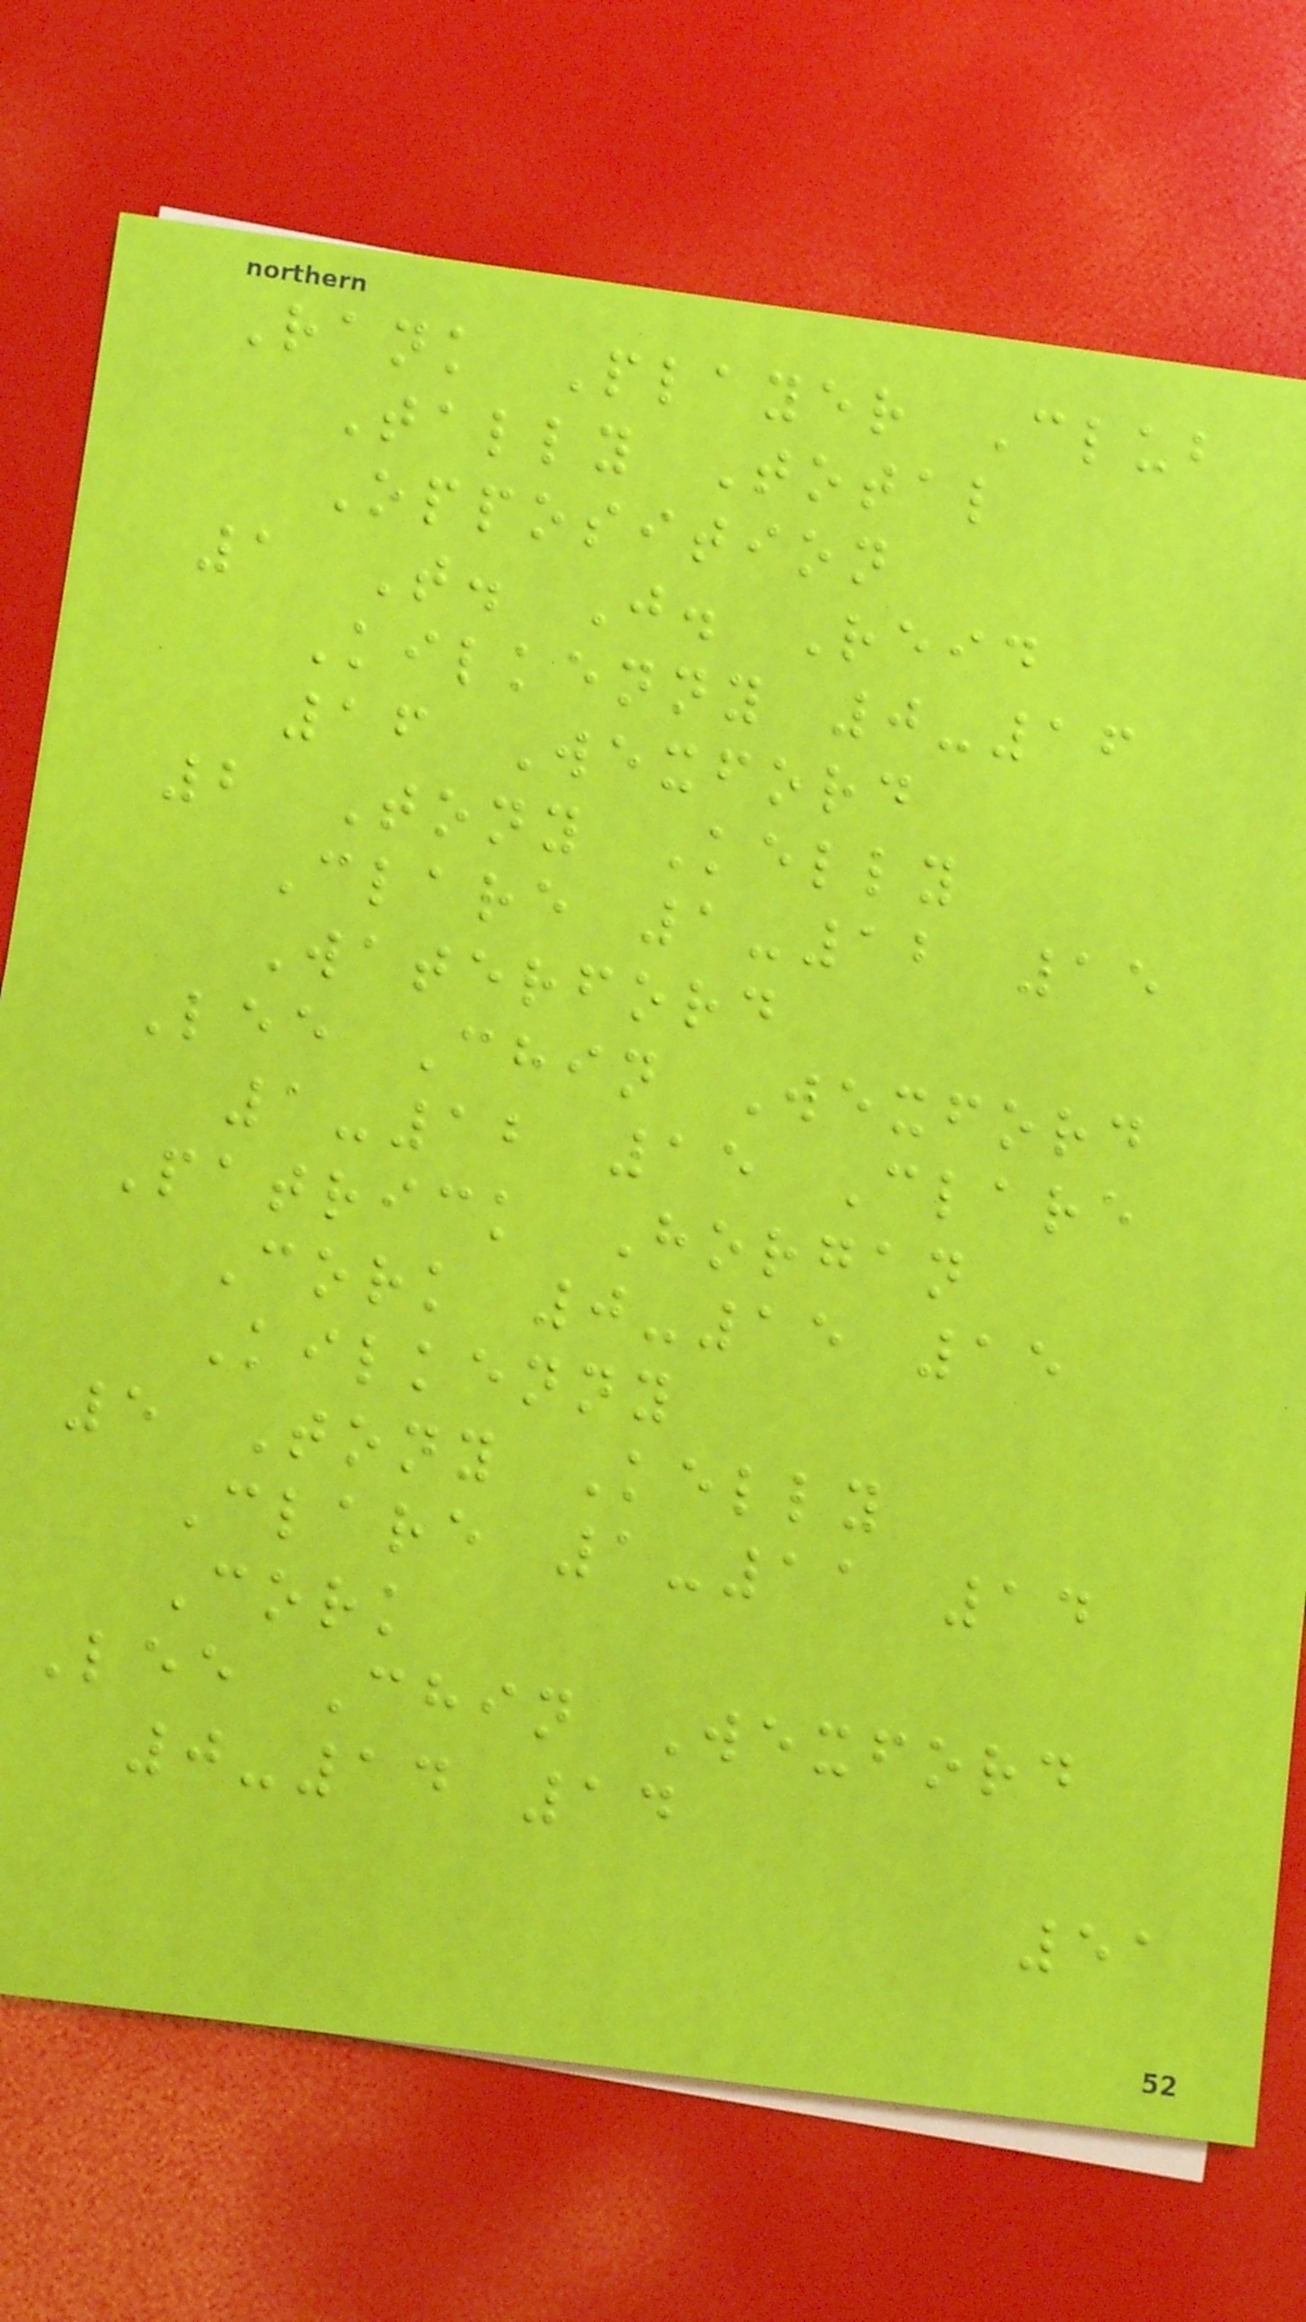Rank Player Club
Tally Total
Opposition
1 T. J. Reid
Kilkenny 0-16
16 Wexford
2 Tony Kelly
Clare 1-12 15
Waterford
Lee Chin Wexford
1-12 15 Clare
Patrick Horgan
Cork 0-15 15
Kilkenny
5 Tony Kelly
Clare 1-11 14
Cork
Lee Chin Wexford
0-14 14
51
